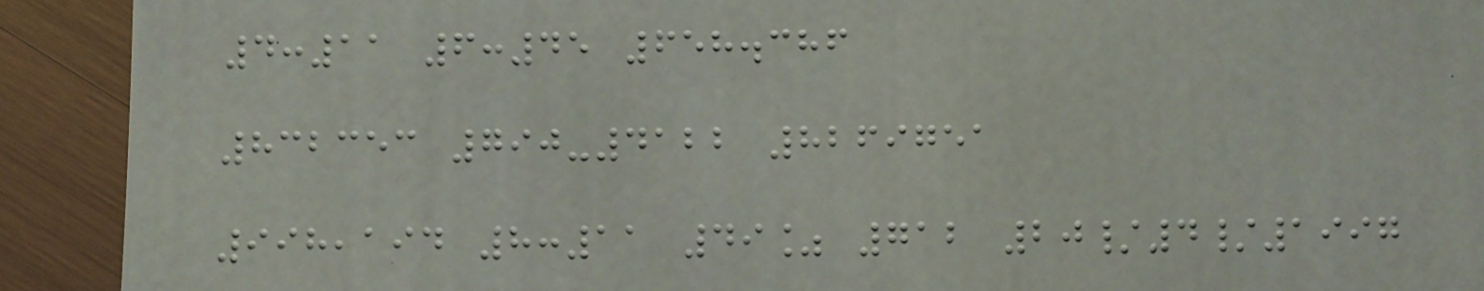4:11 6:45 658.386
832353 790-4122 8269751
998,194 8:11 49% 712 20/4/1997
